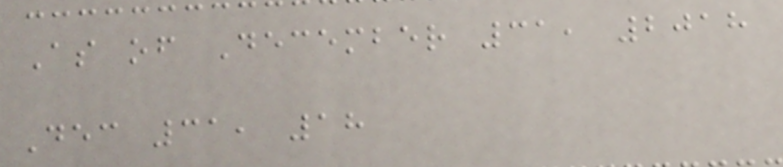As of December 31, 2018
Dec 31, 18
